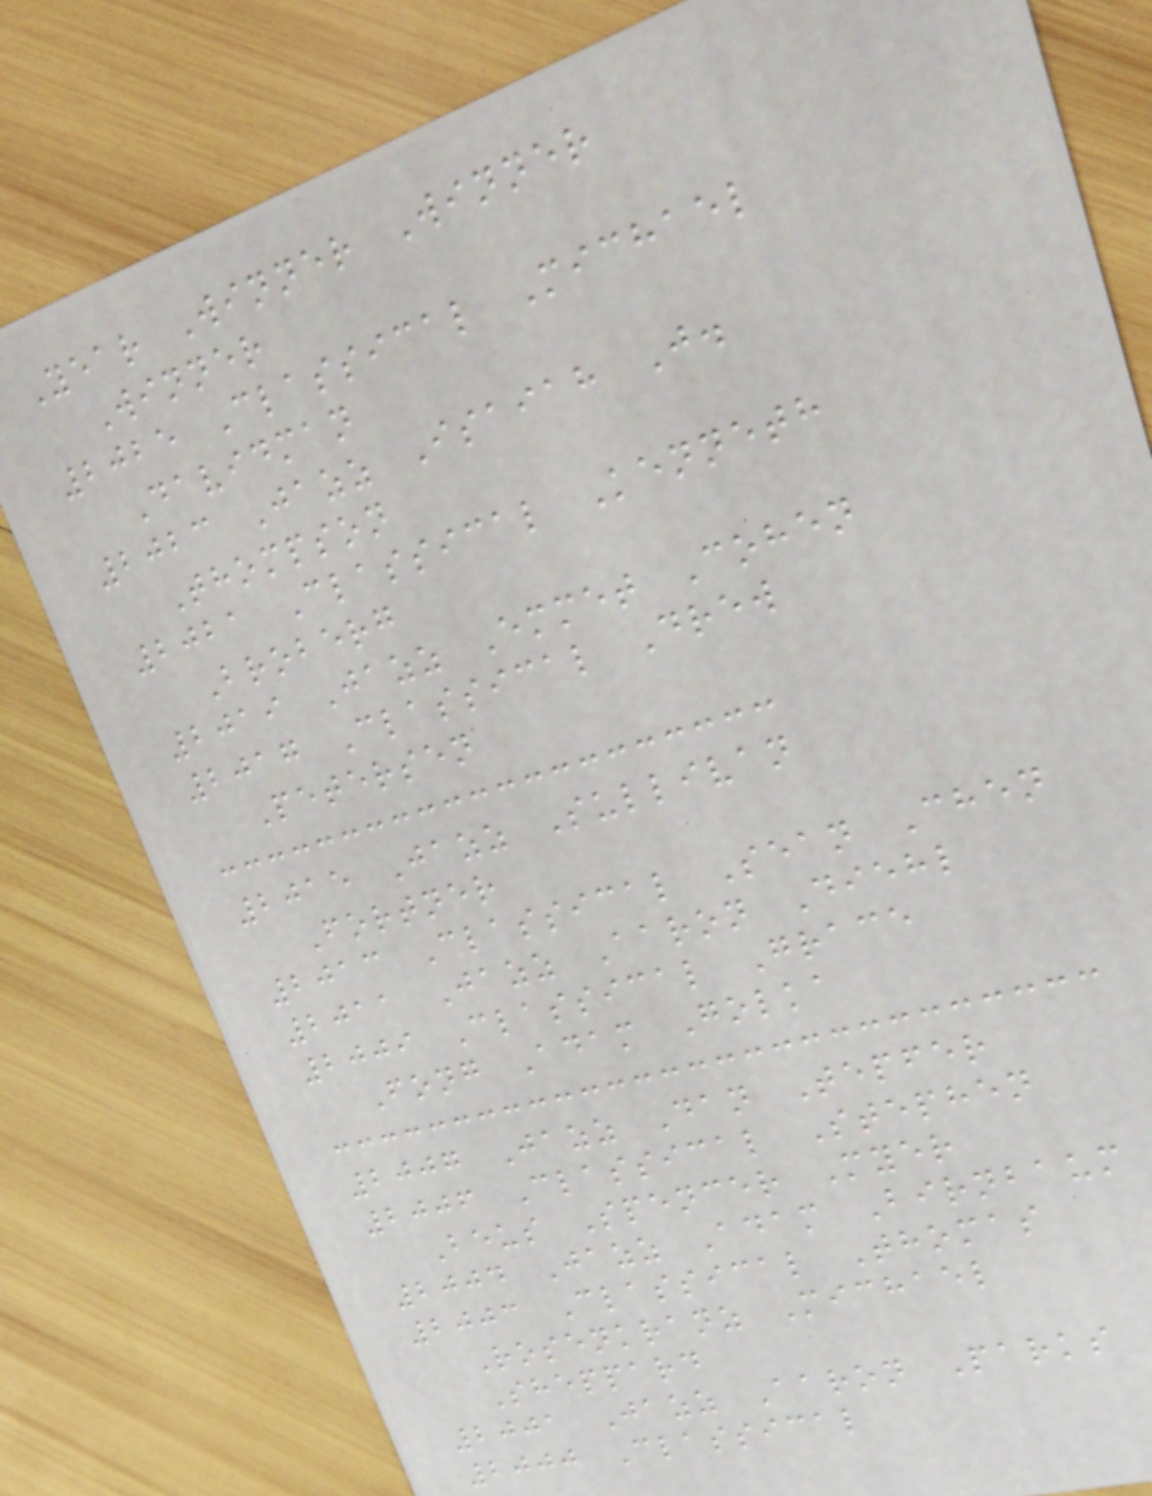Year Winner Winner
Winner
2025 Classical Michael
Davidman
2023 Jazz Isaiah J.
Thompson
2021 Classical Kenneth
Broberg
2019 Jazz Emmet Cohen
2017 Classical Drew
Petersen
2015 Jazz Sullivan
Fortner
2013 Classical Sean Chen
2011 Jazz Aaron Diehl
2009 Classical Grace
Fong Adam Golka
2007 Jazz Dan Tepfer
2006 Classical Stephen
Beus Spencer Myer
2004 Jazz Adam Birnbaum
2003 Classical Thomas
Rosenkranz Michael
Sheppard
2001 Jazz Aaron Parks
2000 Classical
